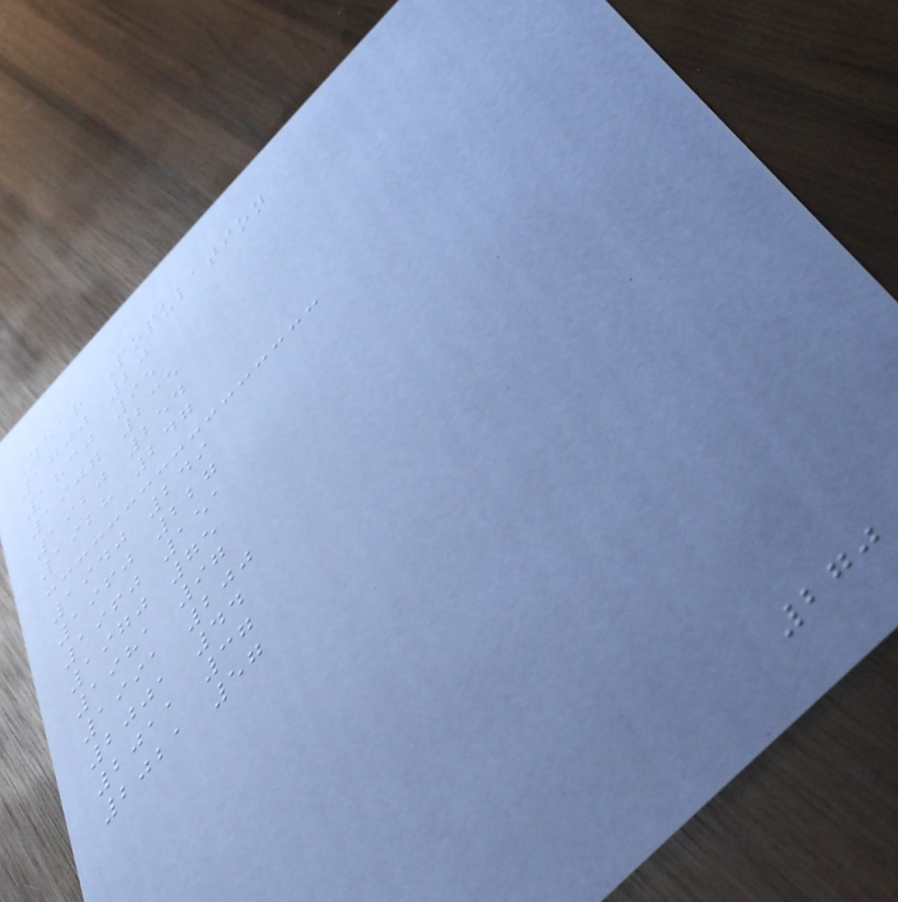Year Population
1700 20
1830 95
1907 235
1920 254
1928 247
1940 249
1960 227
1960 151
1970 75
1981 97
1991 200
2001 44
2011 37
2021 57
270
